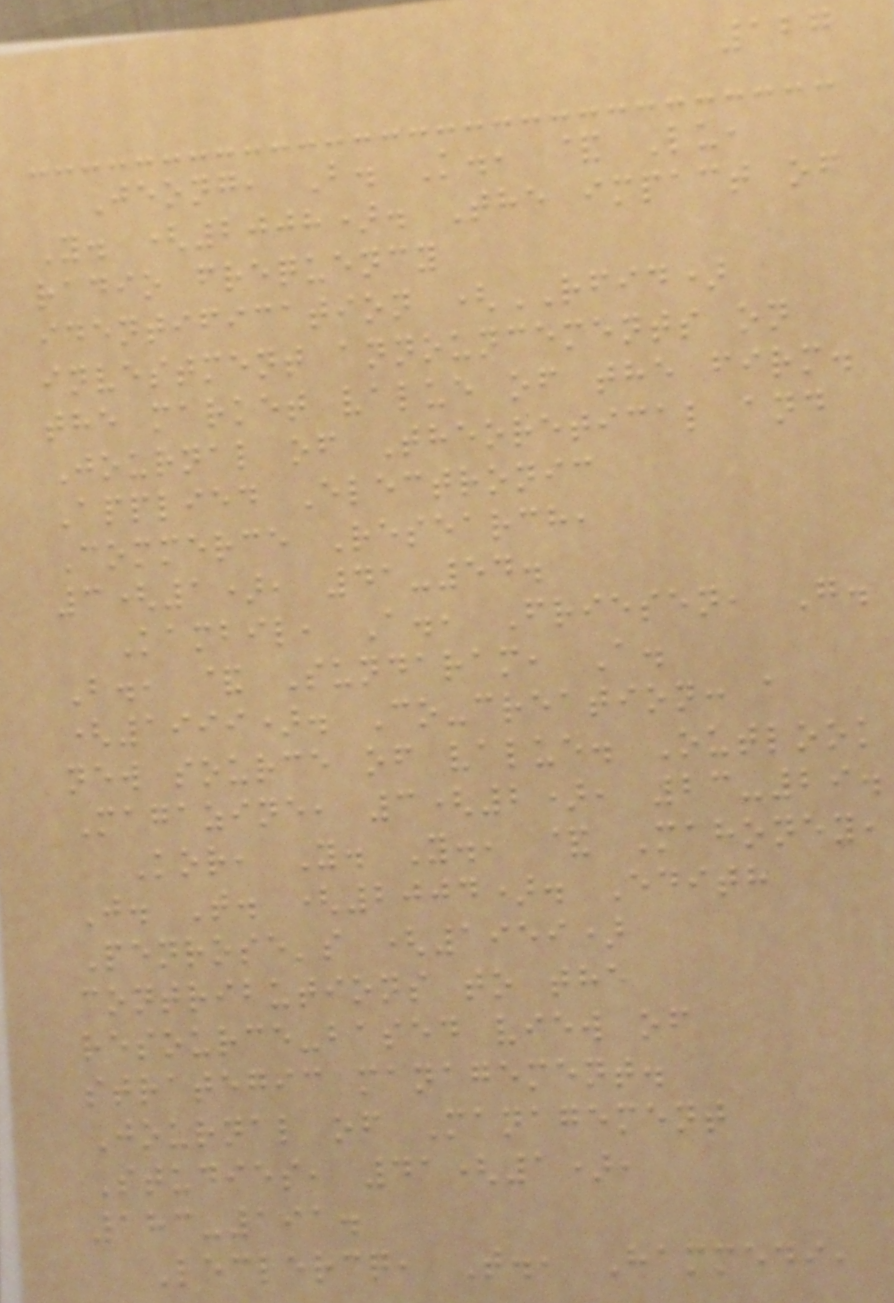127
Jeong, B. K., & Lu,
Y. (2008). The impact of
radio frequency
identification (RFID)
investment announcements on
the market value of the firm.
Journal of Theoretical and
Applied Electronic
Commerce Research,
3(1), 41-54.
Kambil, A., Friesen, G.
B., & Sundaram, A.
(1999). Co-creation: a
new source of value. Outlook
Magazine, 3(2), 23-29.
Kor, Y. Y., & Mahoney,
J. T. (2004). Edith
Penrose's (1959)
contributions to the
resource-based view of
strategic management.
Journal of Management
Studies, 41(1),
183-191.
Leclercq, T., Hammedi,
